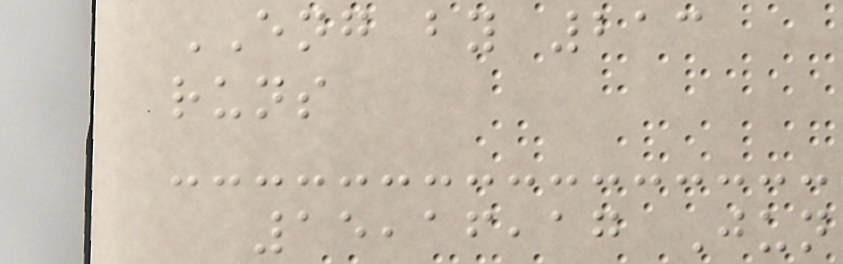ENG by 213
runs
15,16,17 Jun
